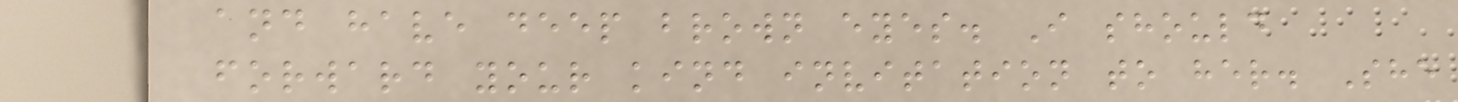and have deep brown eyes. I should
forward your kind invitation to her. She
